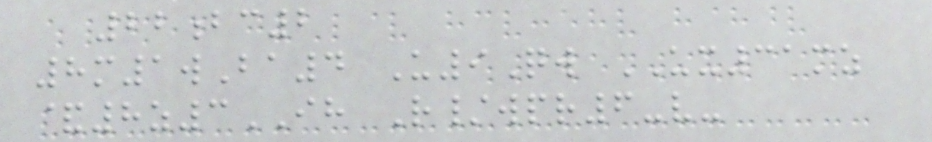22bc2
8m1wBa4 U9Qw UX31mz
&8z3IH R/wpr6-v-
